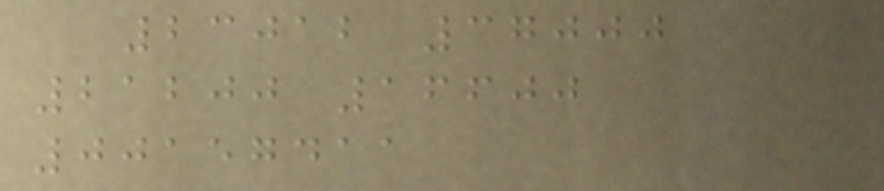23012 37000
21200 16600
00157411
